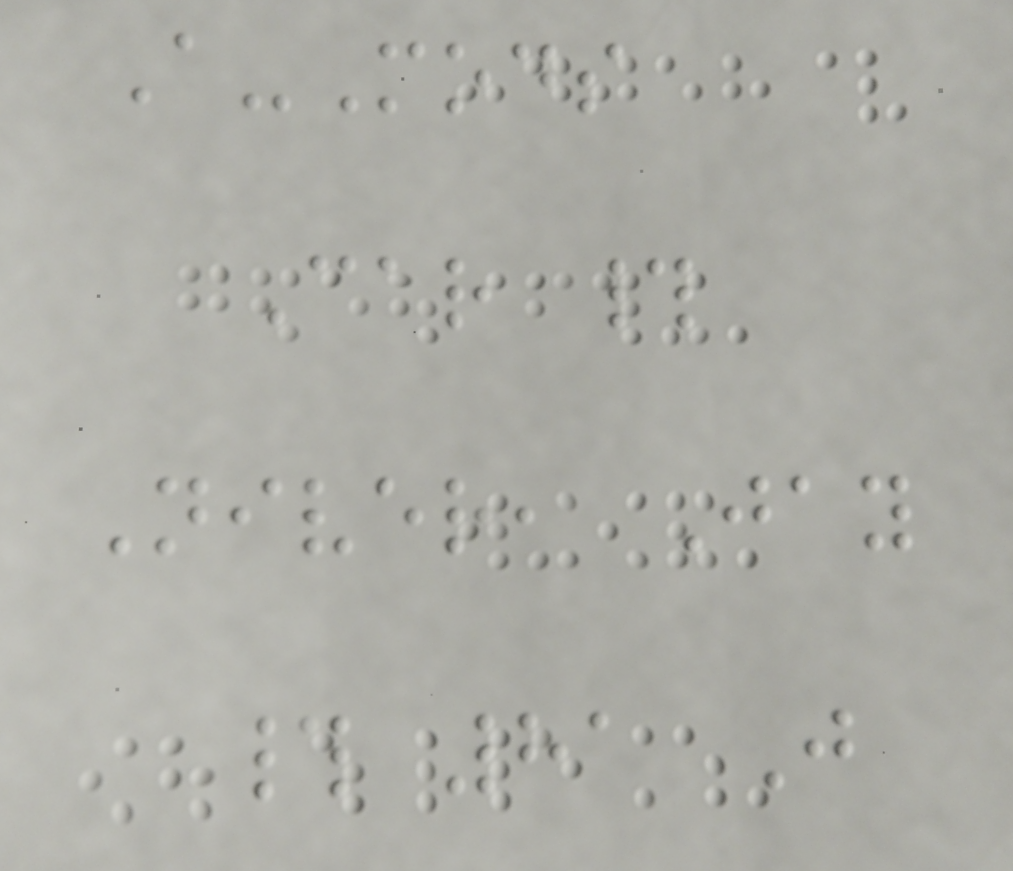A-Mods
Car #
Niver, Jay
# 81 J
